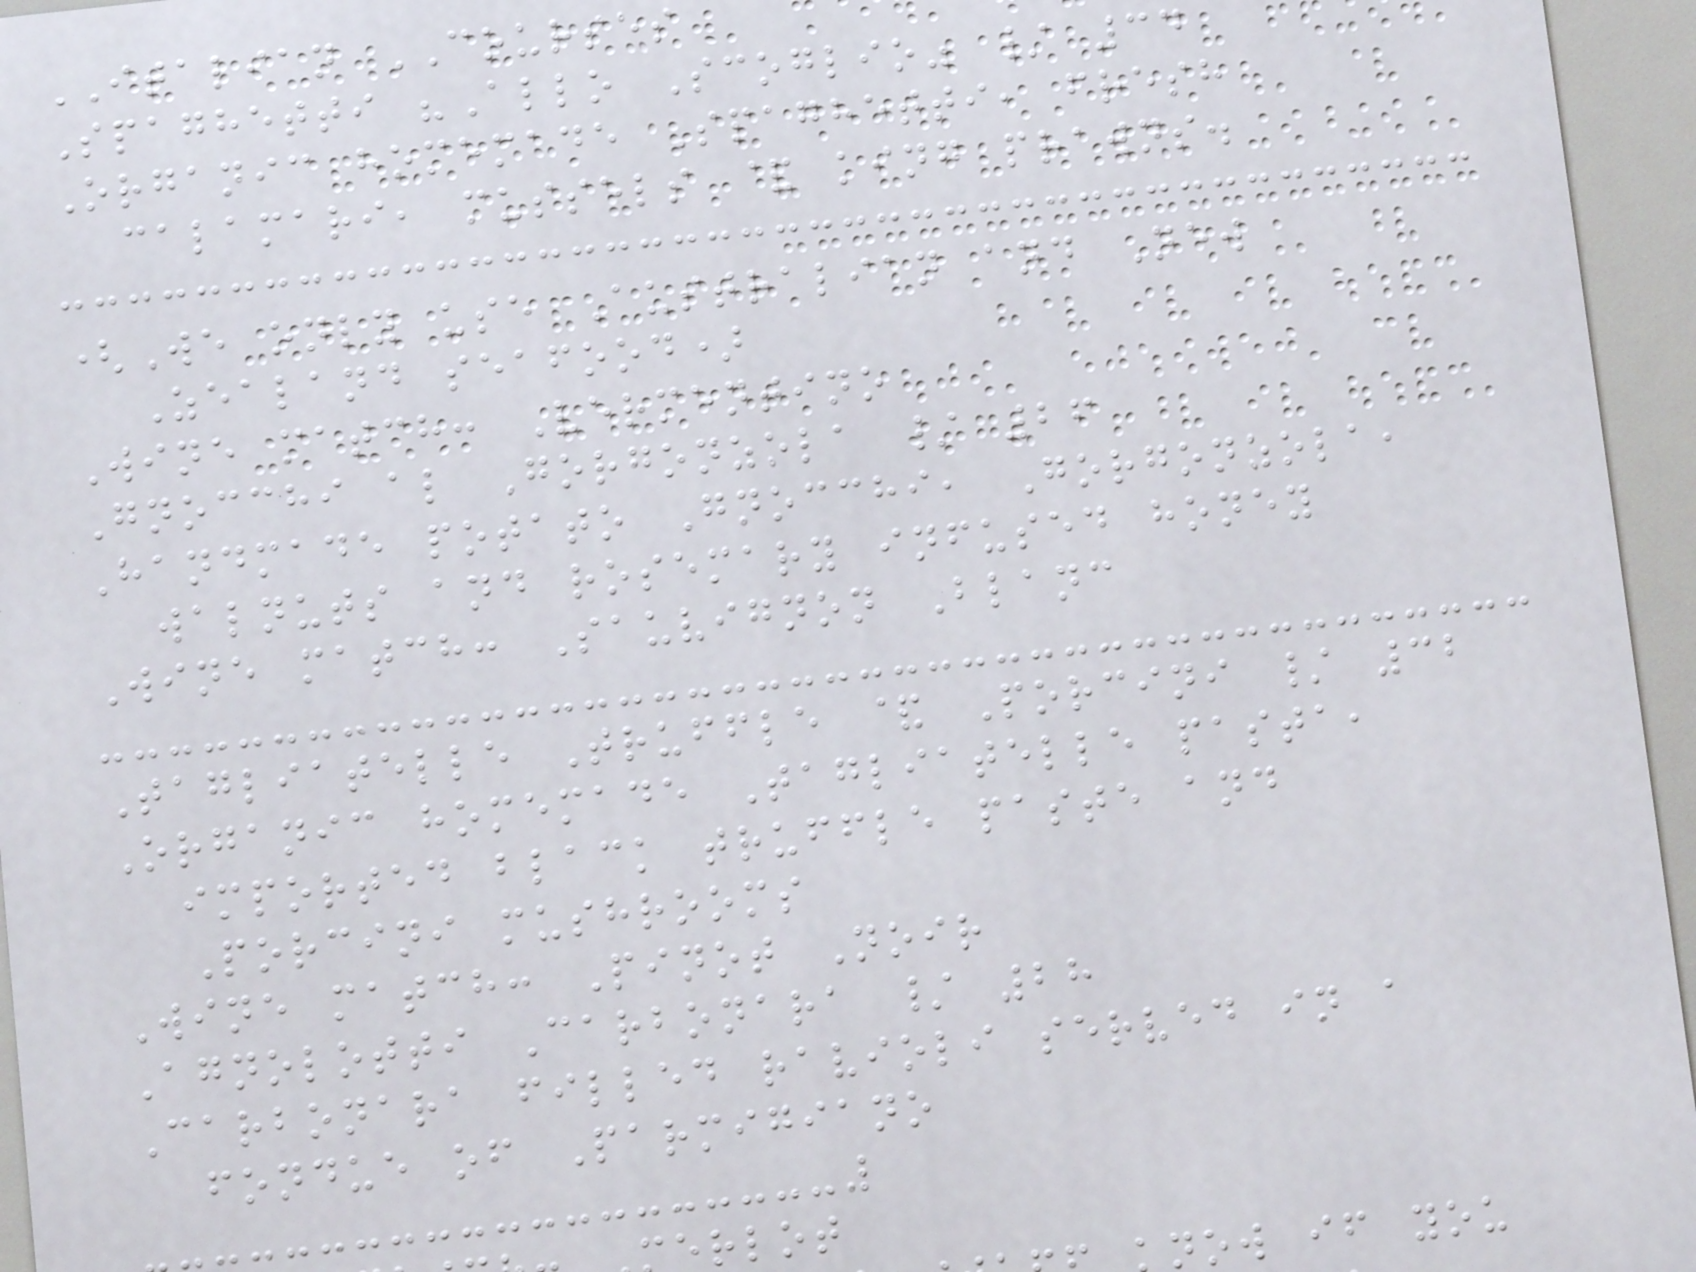ITALIAN COURSES
Spaghetti "Allo Scoglio" / 34
Organic homemade Spaghetti, fresh
calamari, mussels & king prawns.
(We only use Australian and New
Zealand seafood)
Wine match: Vermentino
Gnocchi al Gorgonzola / 26
Handmade potato Gnocchi, Gorgonzola,
walnuts and rosemary infused honey
Wine match: Sauvignon Blanc
Tagliatelle Truffle & Porcini / 32
Organic homemade Tagliatelle pasta,
imported black truffle paste and
Porcini mushrooms
Wine match: Pinot Noir
Agnolotti Carbonara / 28
Carbonara filled ravioli served in a
fondue of Parmigiano
erlot
now if you
